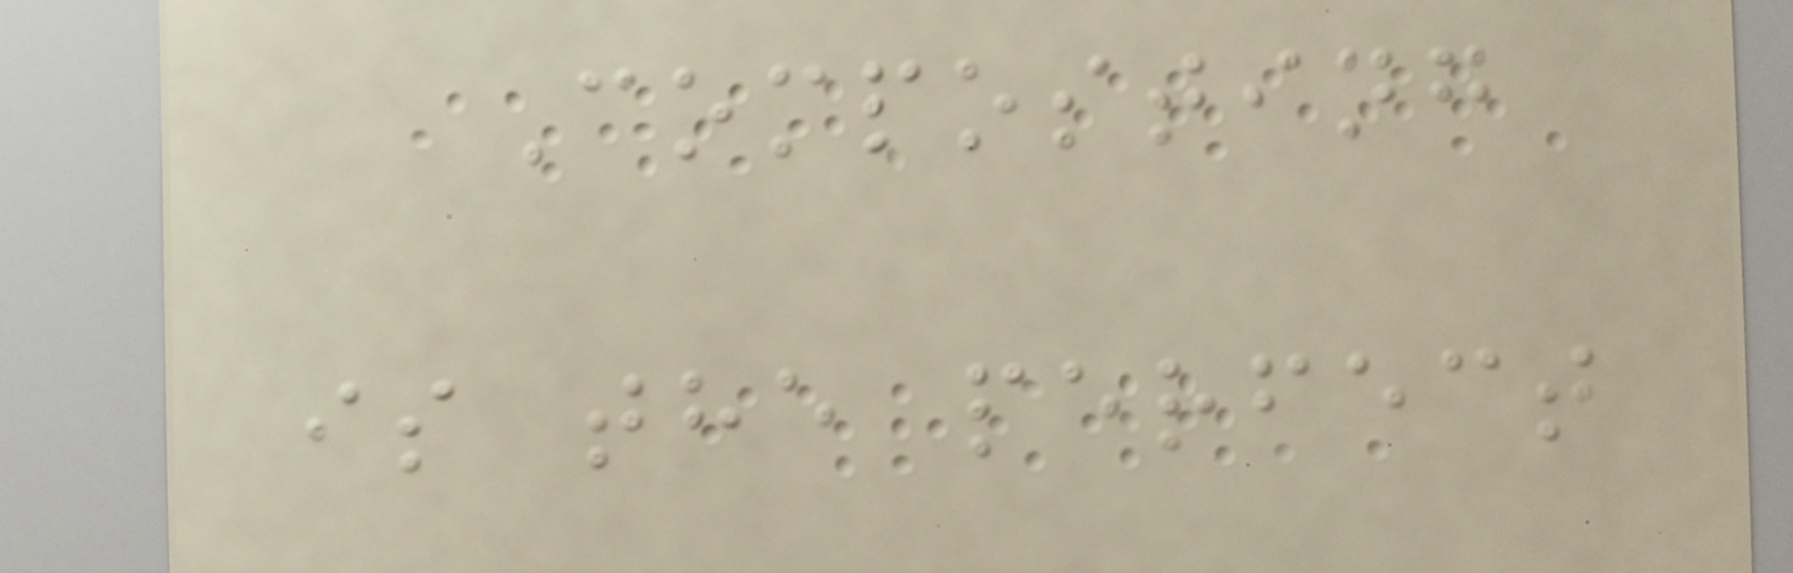Composting
is the perfect
